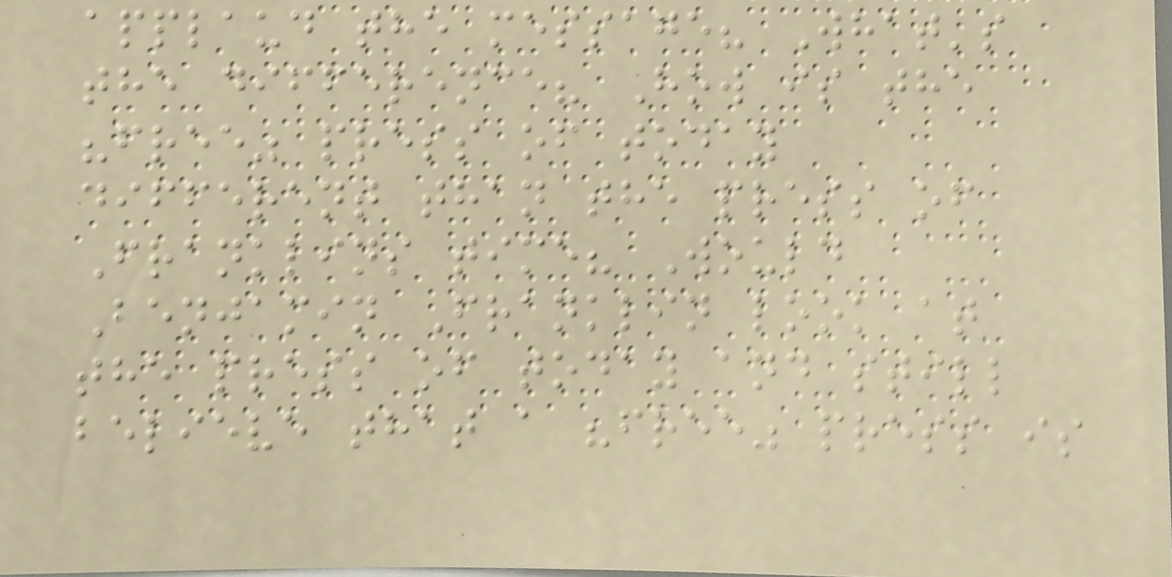applaud the message? What's
the difference? How is the
"free" press of today
different than the press of
Franklins time? Would
Benjamin Franklin look at
the press of today and still
believe that a "free" press is
